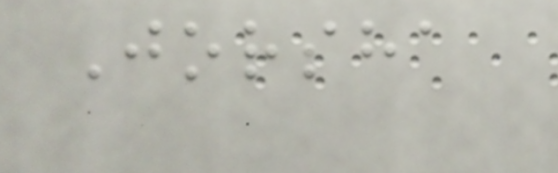Jorsha
